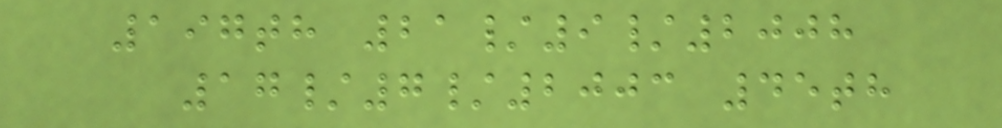197th 21/9/2008
17/7/2003 45th
